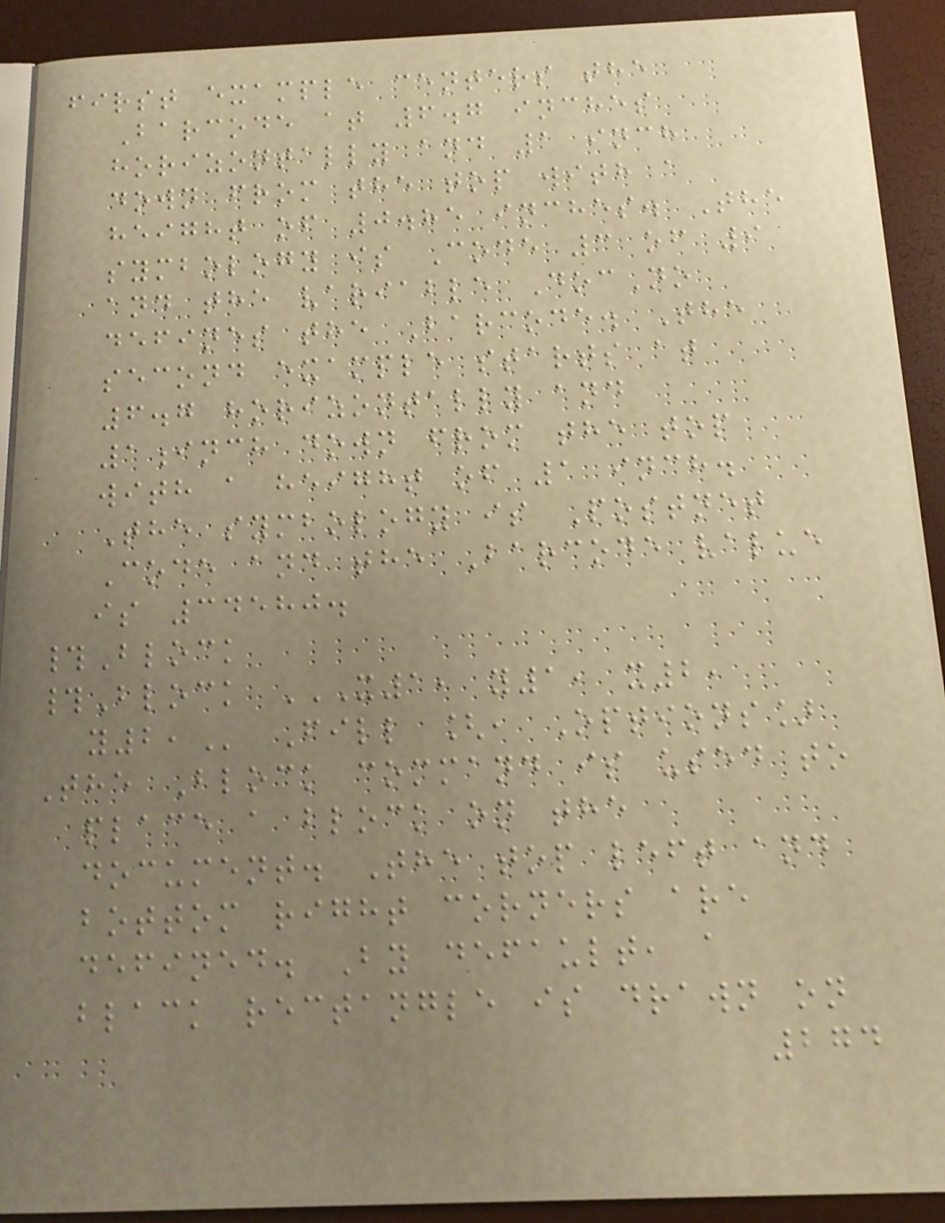first example centers the
Barcode at 6.7 inches
horizontally and 1 inch
down from the top with a
height of 0.85 inches. The
symbology is Code 3 of 9
and the variable DocNo
defines the Barcode. The
second example starts at
6.7 horizontally and
1inch down from the top
with a height of 1 inch.
The symbology is Postnet
Code and the Barcode value
is 34580.
#Block
#Block X1, Y1, X2,
Y2, Fill [, Options]
The Block command is used to
place a block on the
document. The top left and
bottom right corners are
defined. By default, a
black rectangle is drawn on
274
